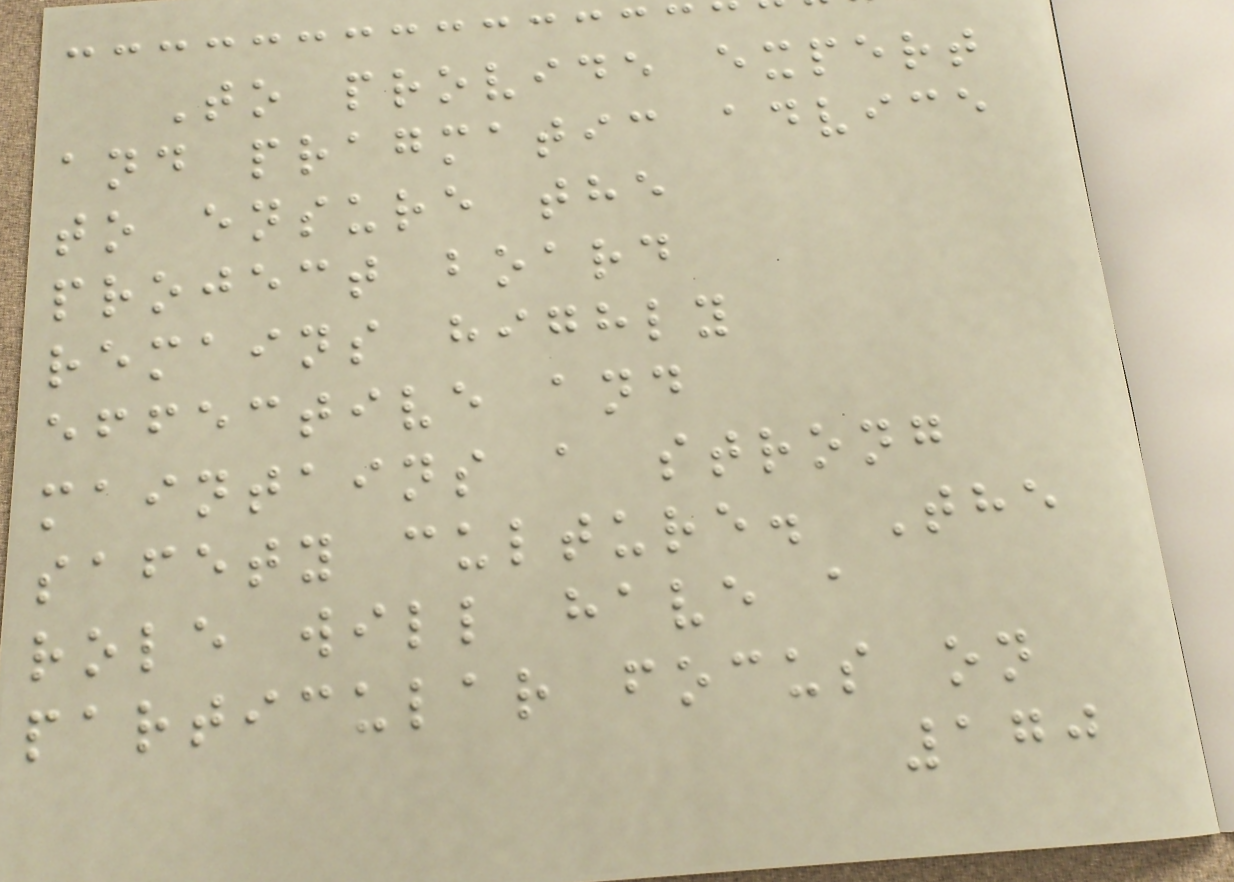To provide expert
and pragmatic advice
to ensure the
project board
remains highly
effective and
maintains a strong
safety culture. The
role will have a
particular focus on
170
